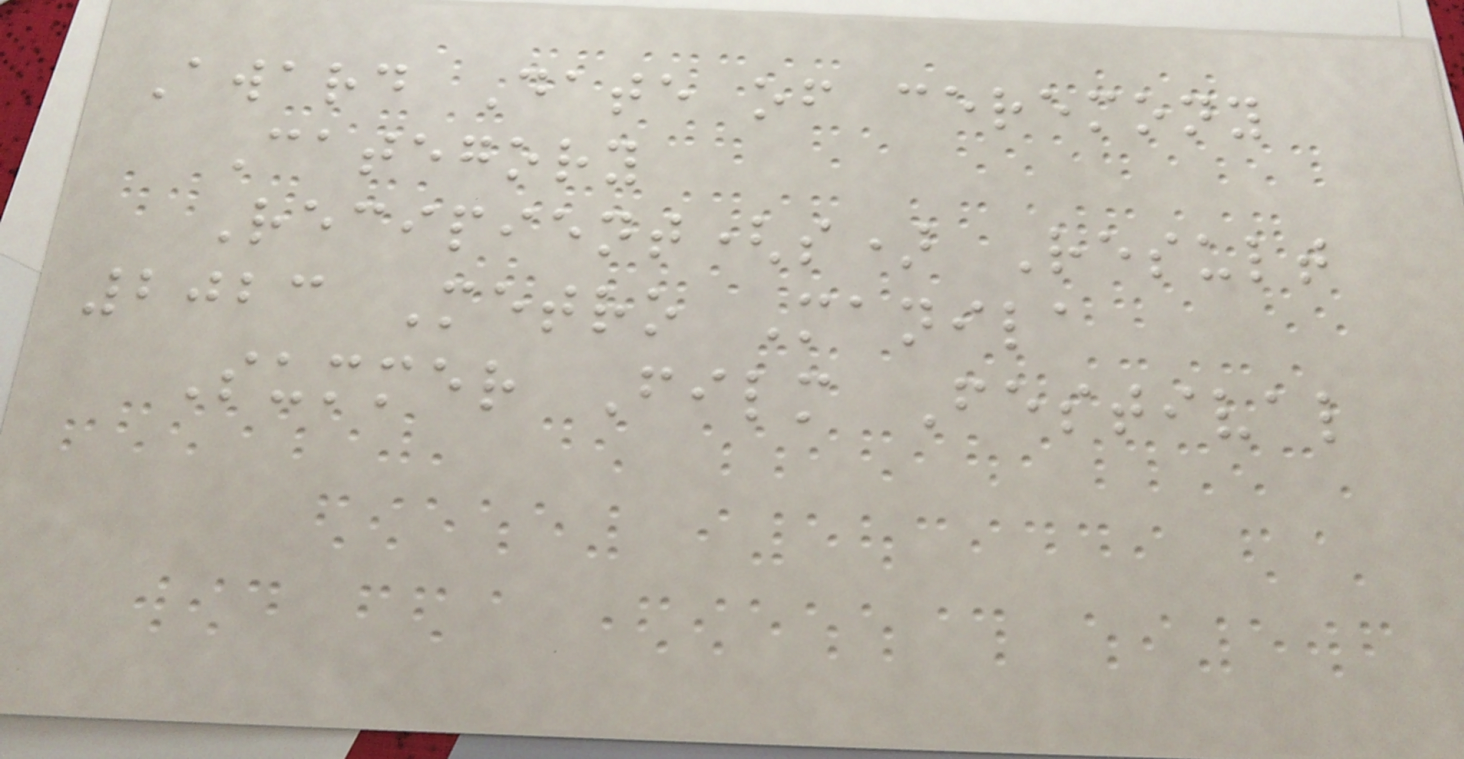Award Date of ceremony
Category
Recipient(s) Result
2023 Metro Manila
Summer Film Festival
